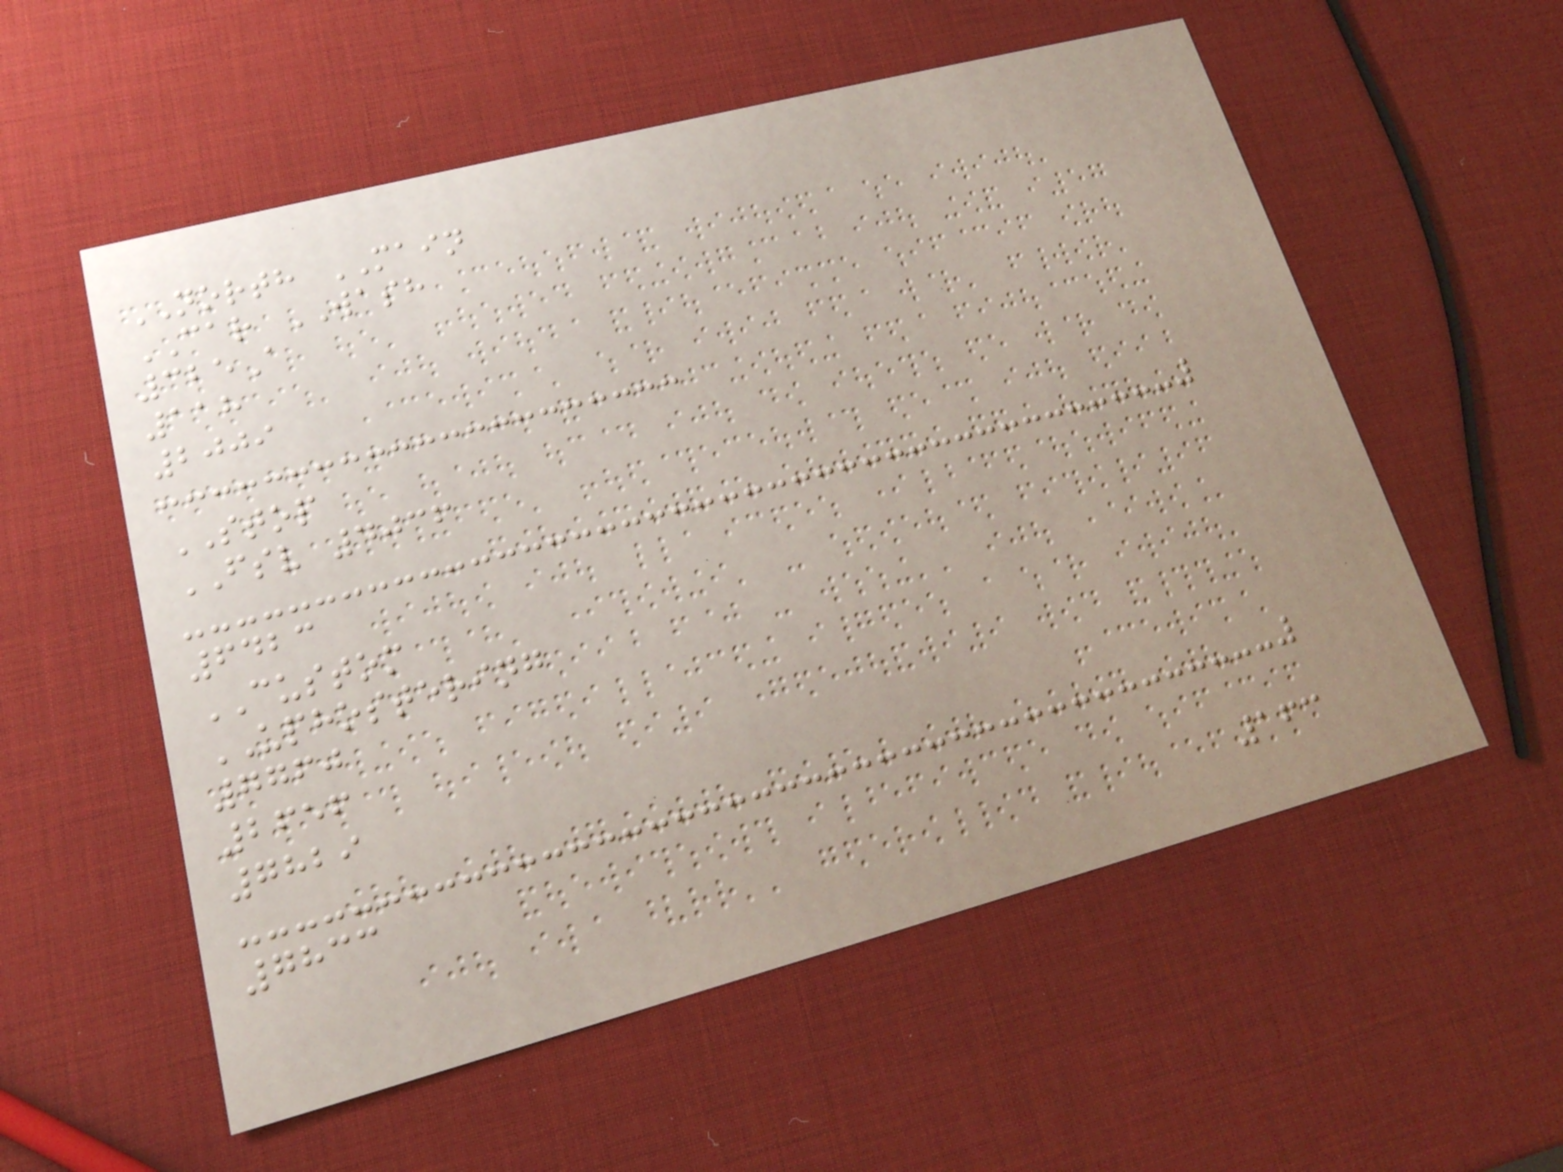NORTH MAIN
CAR WASH
325A
118
2009
STOP
FSV 4036
6423
CUSTOM
UPHOSTERING
7760
2656
7829
7833
163
